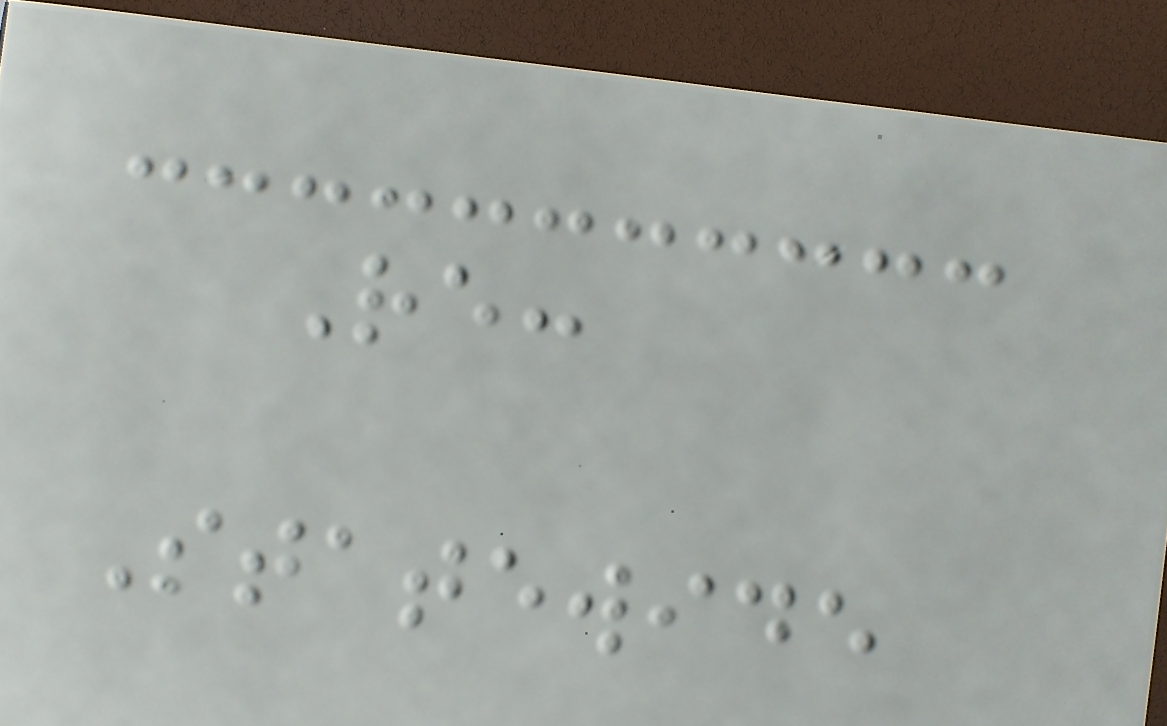Re:
Statewide
